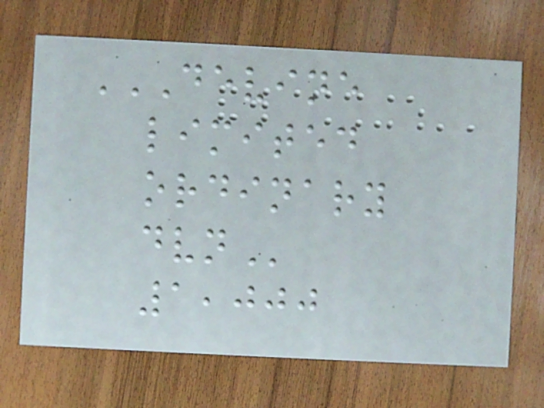DEVINE
LIMITED
ORDINARY
DVN
1,000
